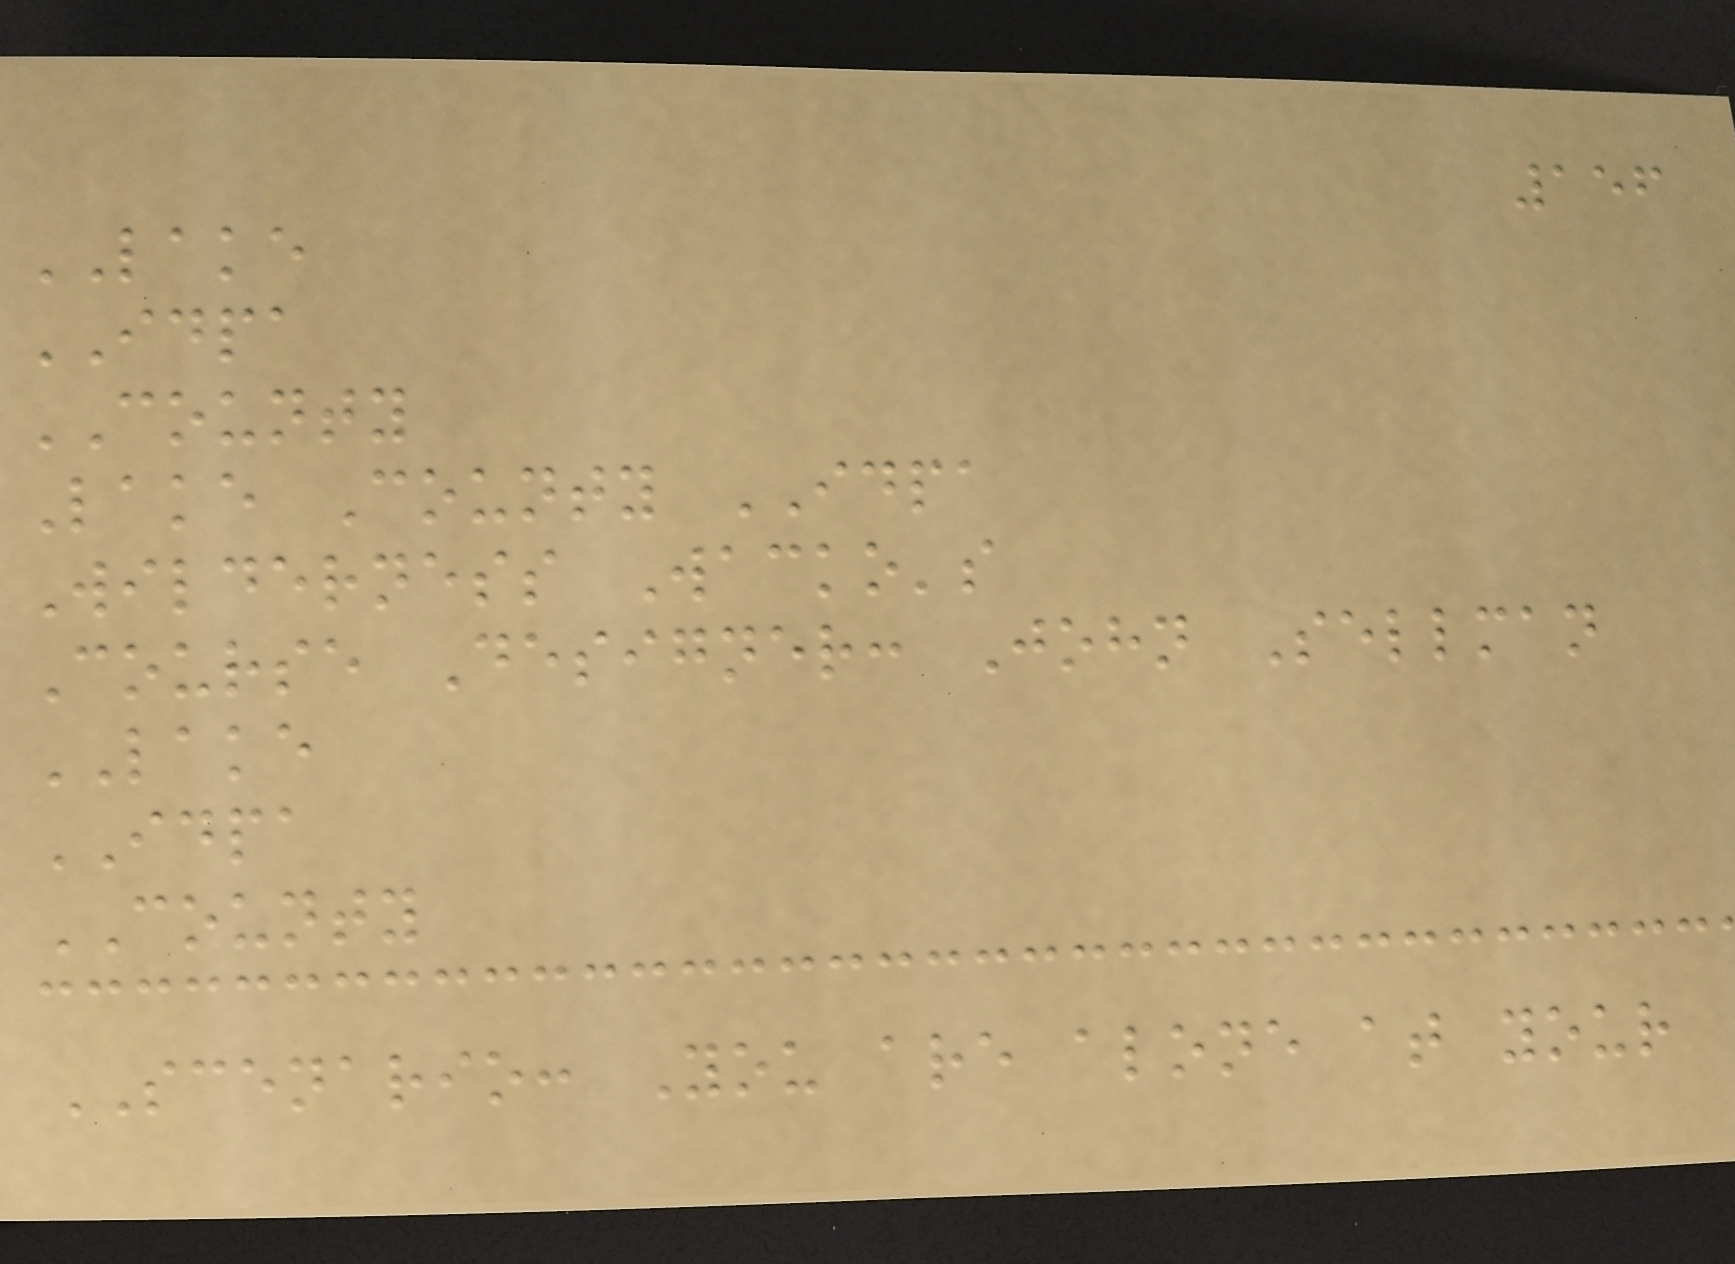156
LAKE
IDPA
COUNTY
Lake County IDPA
Wilderness Wacko's
Course Designer: John Sellman
LAKE
IDPA
COUNTY
SCENARIO: You are alone at your
